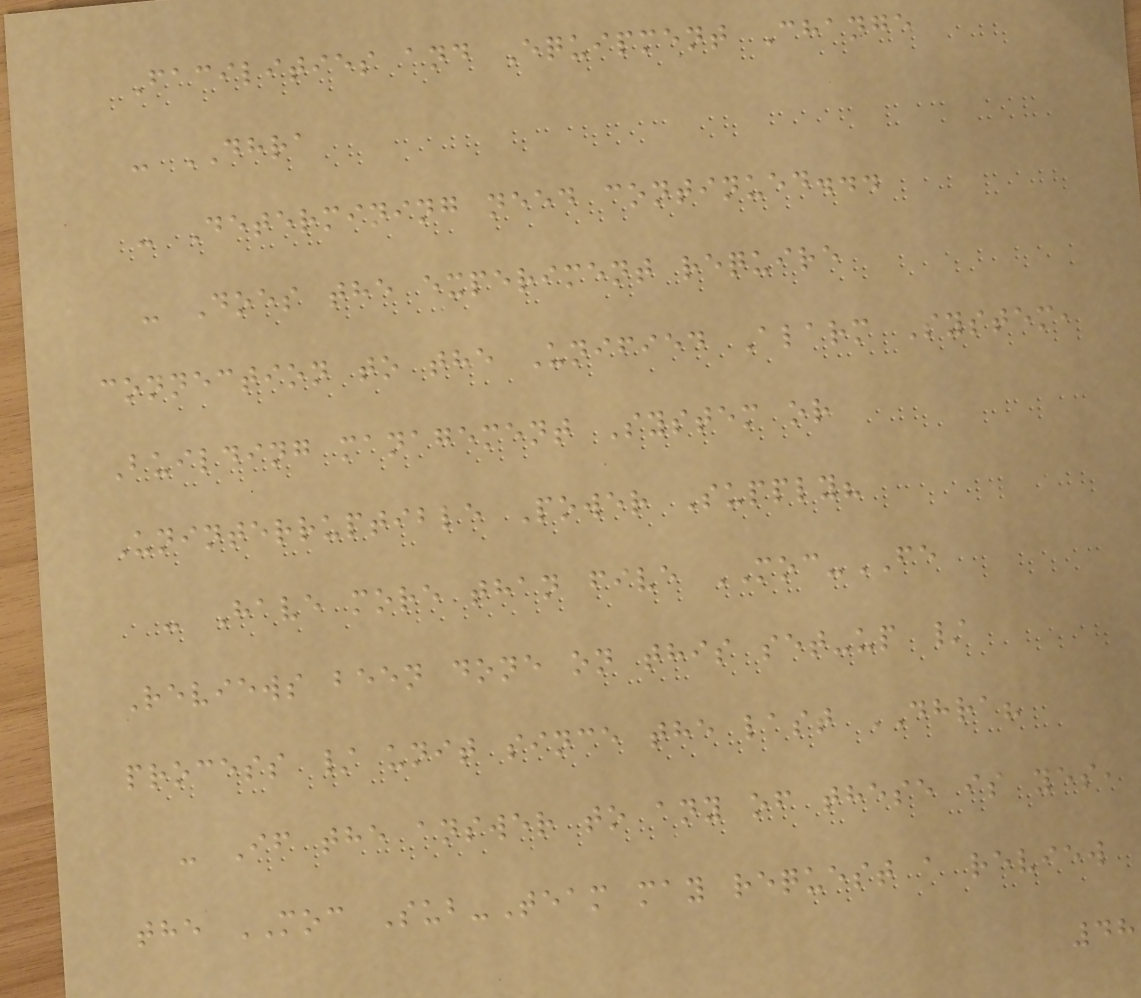Facilities and Equipment Change
- DHRA
- Determining need continued...
- Does the experiment require
connection to the Unified Alarm System,
Building management System or
Uninterruptible Power Supply?
- Have more than five MOC-FE
Reviews been done on this set-up /
process / unit since the last DHRA?
- If the answer to any of these is yes,
the MOC Sub-Team may request a review
48
